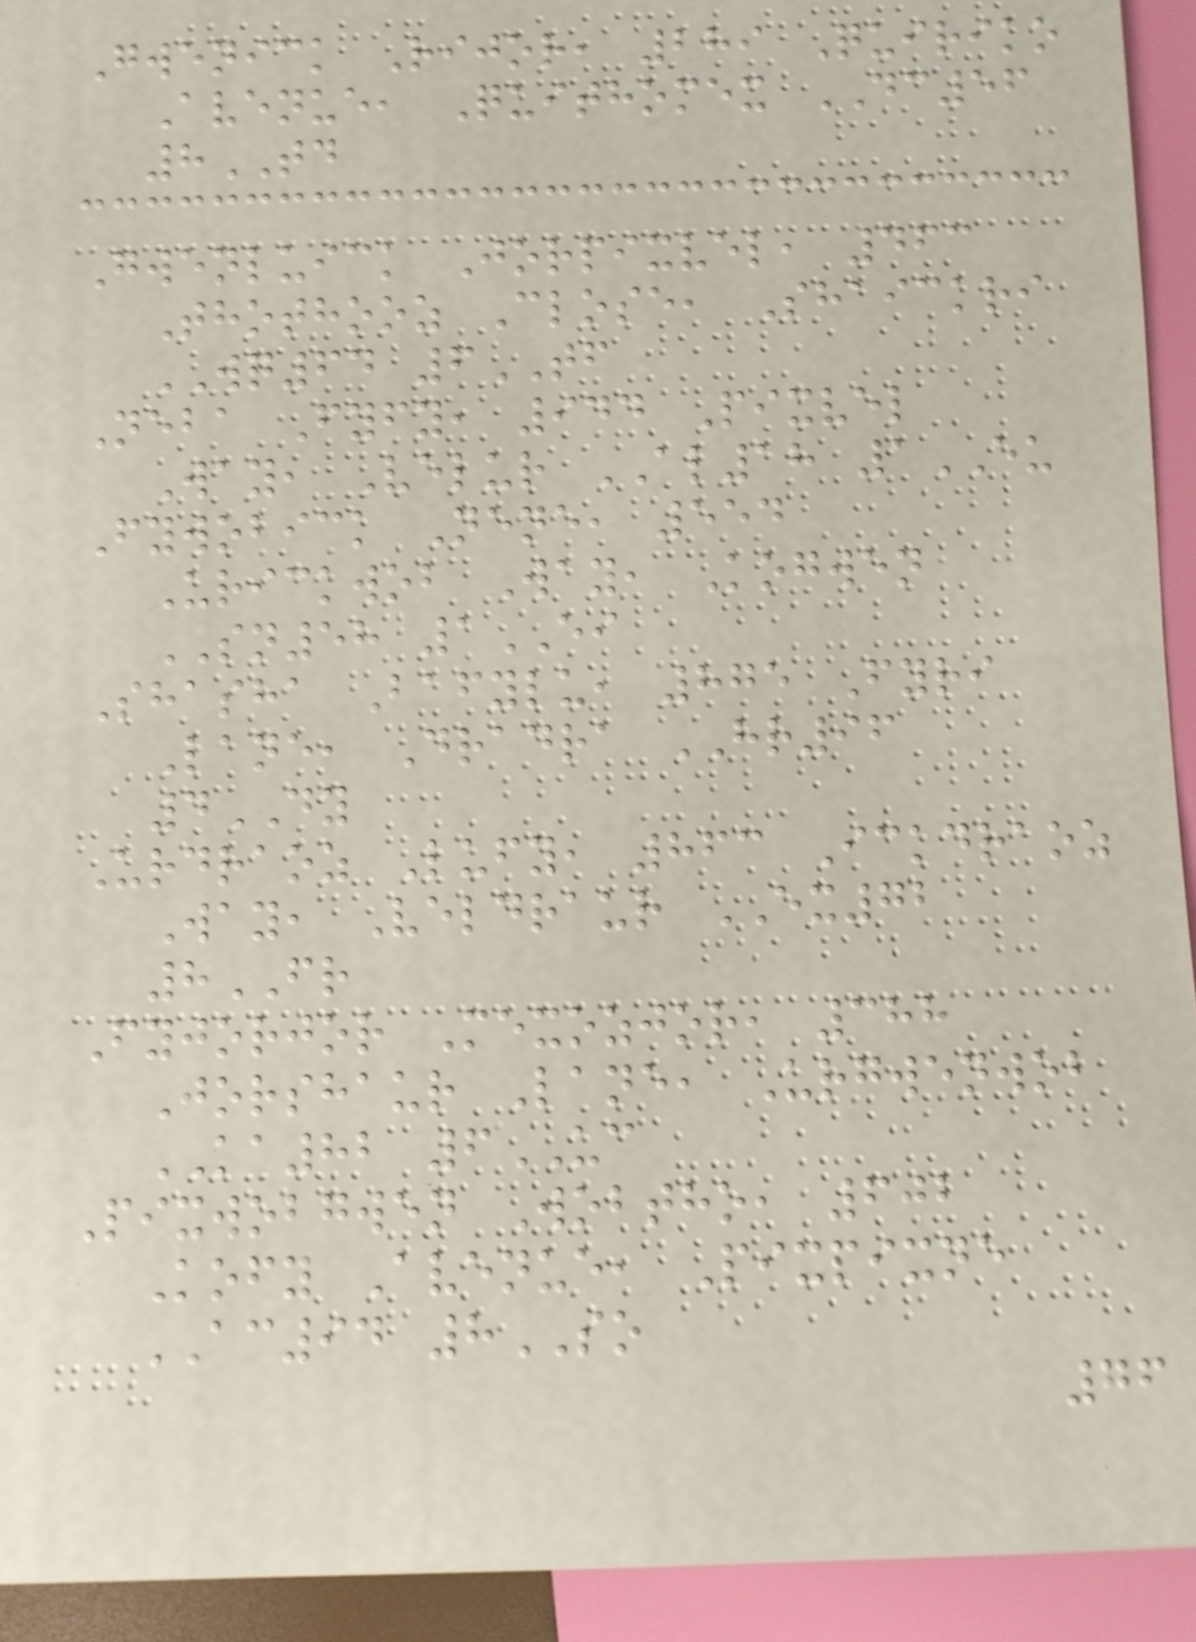Gwenick Rijor, 289 Quiriko
Avenue, Quithomex DC56
8TD
Gwenluick Jorpixvel, 463
Thothooz Close, Shaickri
WQ64 6TF
Neba Fyfy, 944 Pixvel
Way, Velur AL18 1EU
Fywobick Nene, 554
Urickwob Way, Kogwen
SN58 1EI
Shasha Bafylu, 875 Fyri
Lane, Dradra HR96
4DY
Urdraoz Lufy, 863 Ickdraoz
Way, Veldraur EX72
8FR
Fyjorjor Mexozjor, 388
Jorshaur Lane, Urgwenwob
KA82 6UC
Pixwobgwen Wobtho, 602
Kofy Avenue, Pixpixne
AC94 8SO
76
